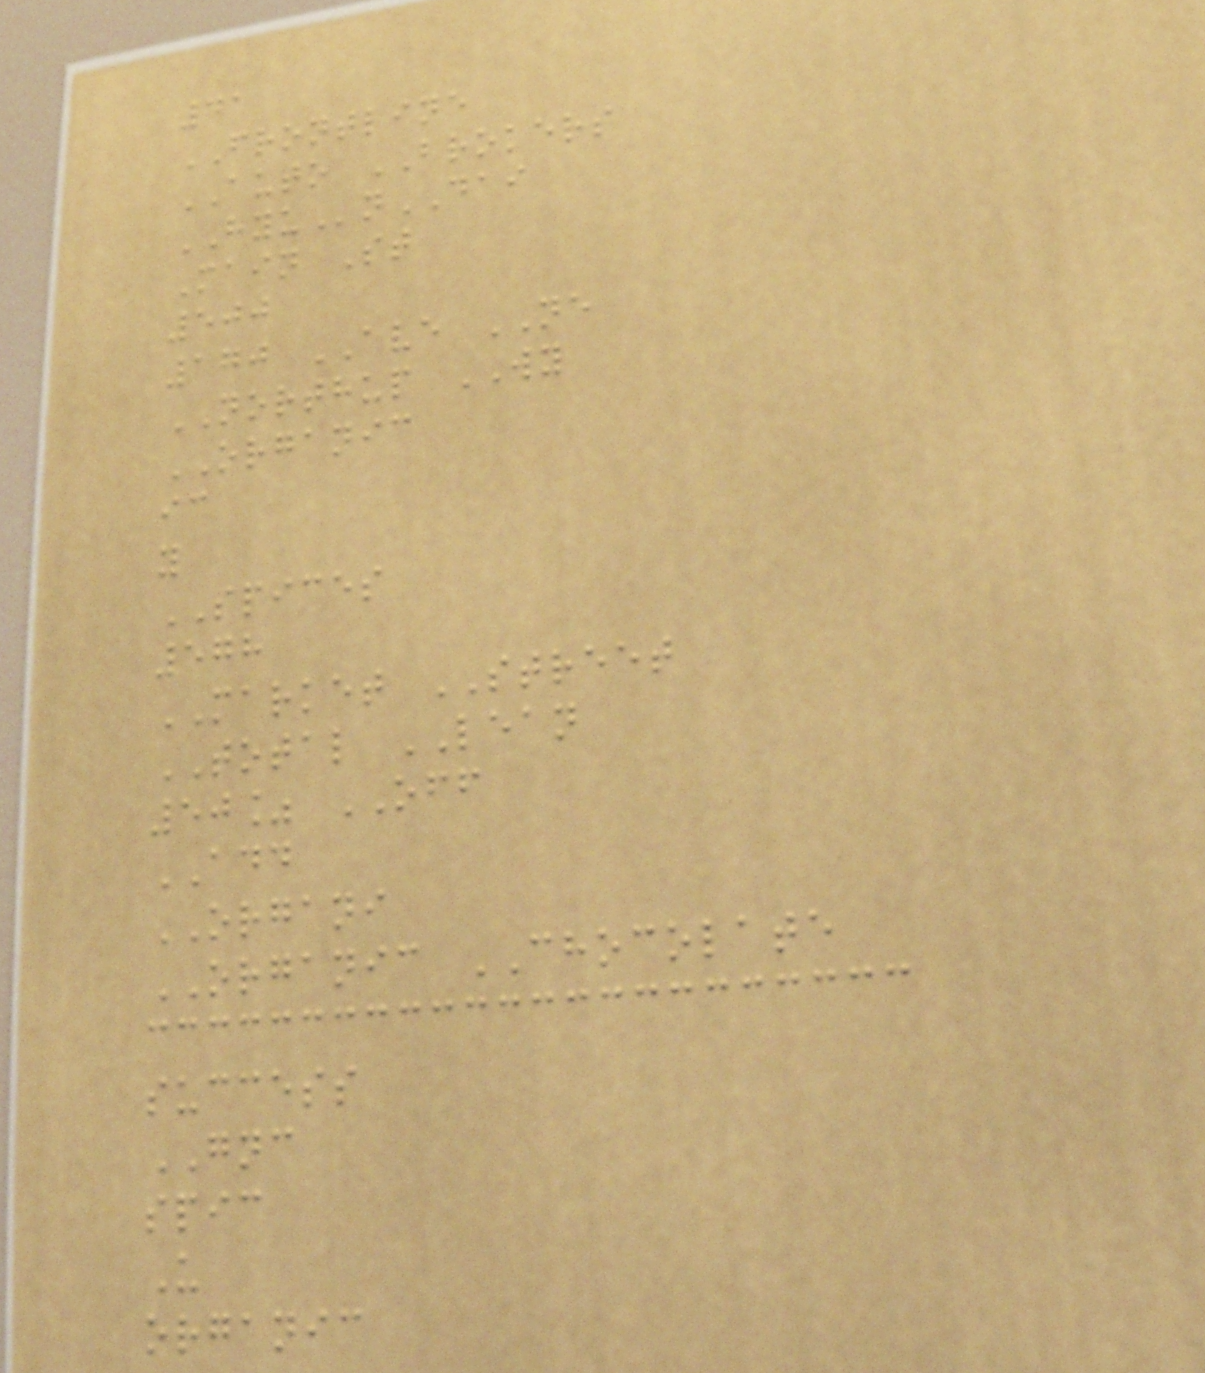41
FRONTLINE
AUTO BROKERS
HYUnDAI
Main St
500
170 AVE NE
NORTHUP WY
ORGANIC
ic
y
SPICES
578
MARKET STREET
TOTAL LEAN
50% OFF
ADD
ORGANI
ORGANIC CHOCOLATE
success
GNC
spic
U
organic
